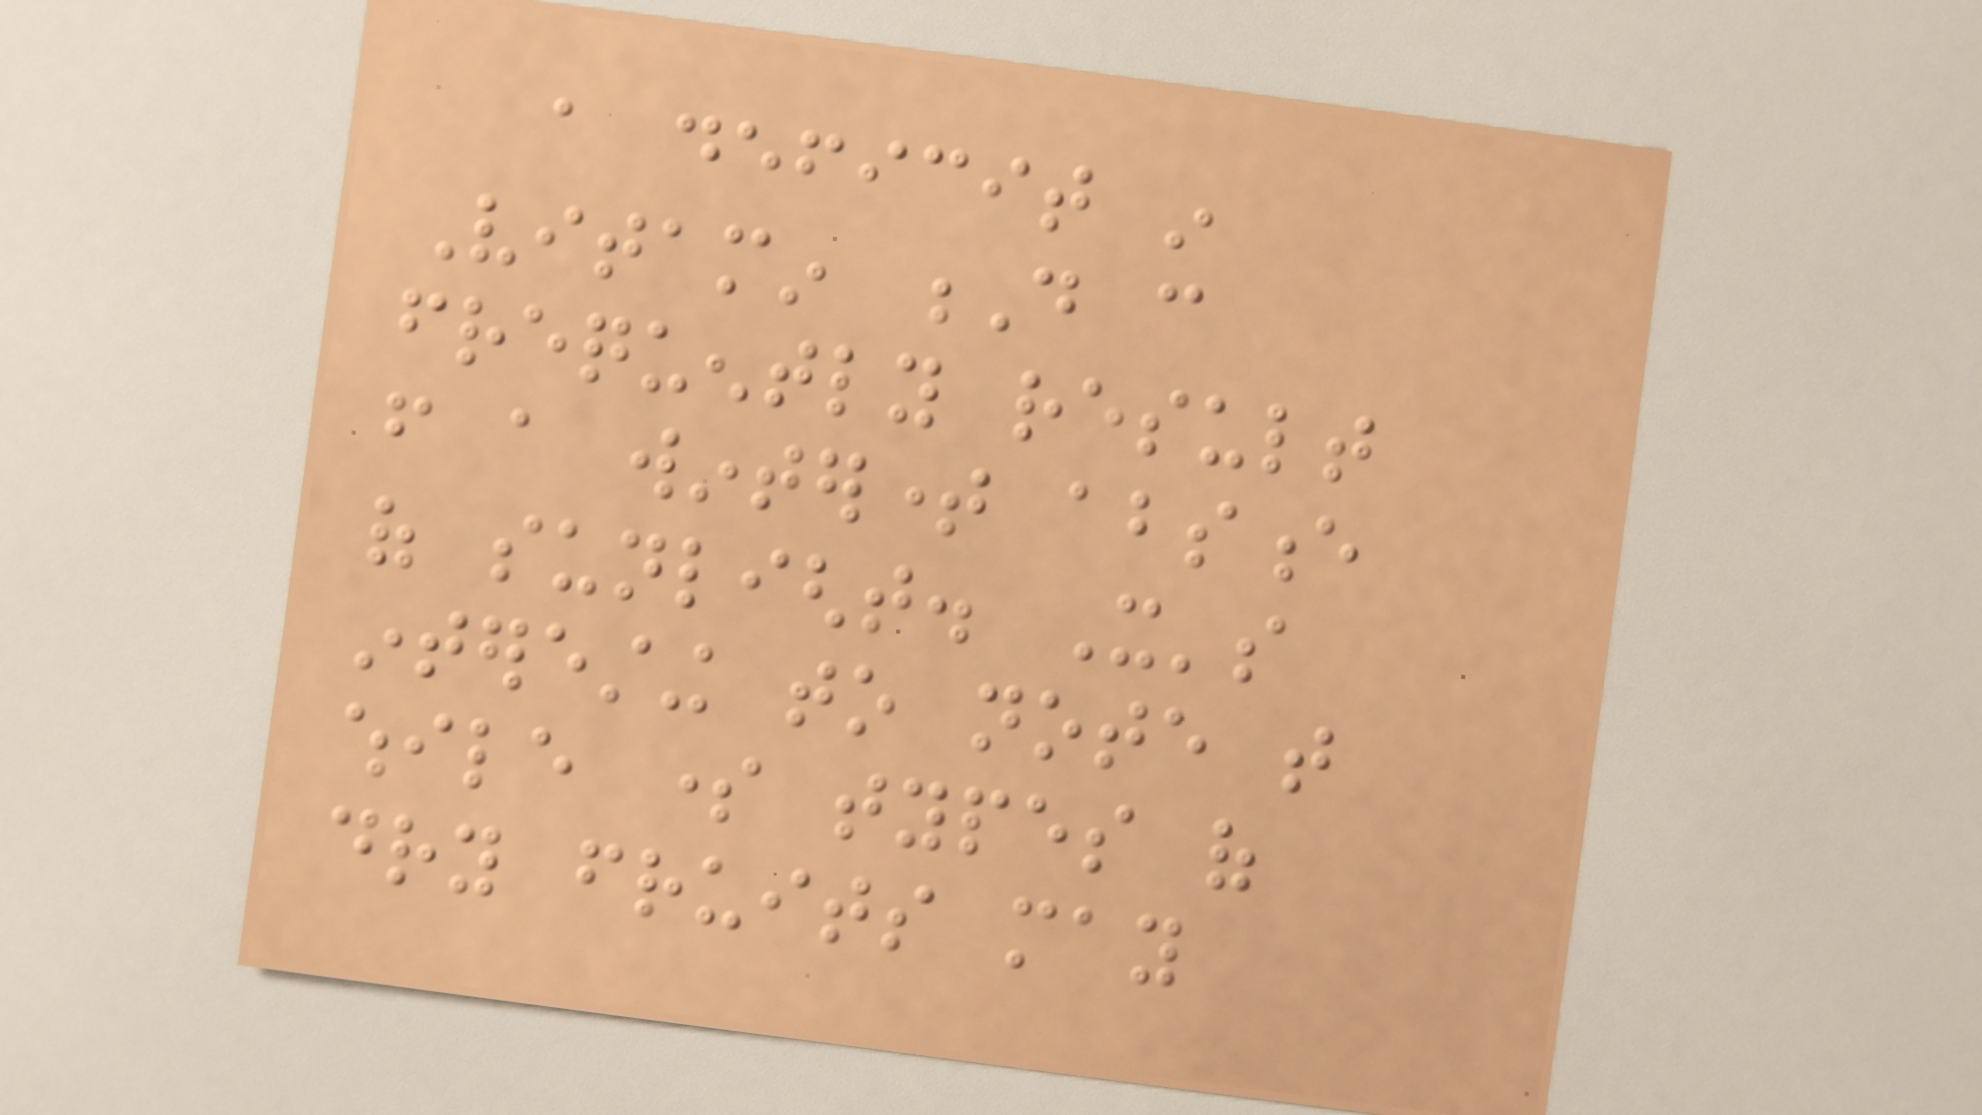a deficit in
Vitamin D can
frequently result
from a wintertime absence
of sunlight. It's
interesting to note that
while some types of
dry fruits may
